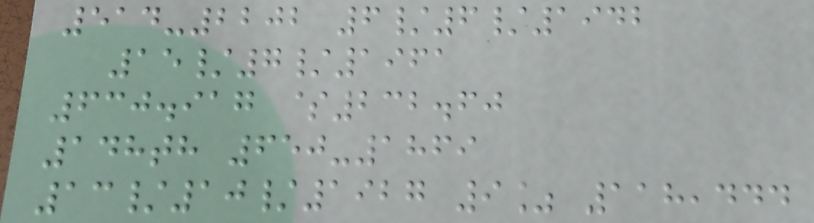514-2202 6/6/1942
15/7/1961
630.917 $232.60
148th 650-1869
13/10/1927 9% 118,444
